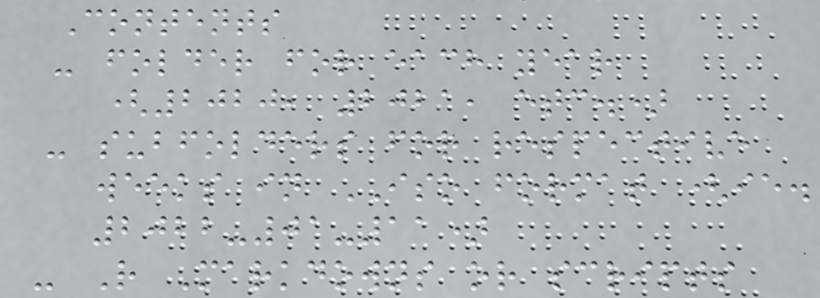Contents
- folder for each year
(2020, 2021, etc.)
- subfolders for respective
weeks in ISO format (ie.
2022-01-11)
- R Markdowns or scripts
